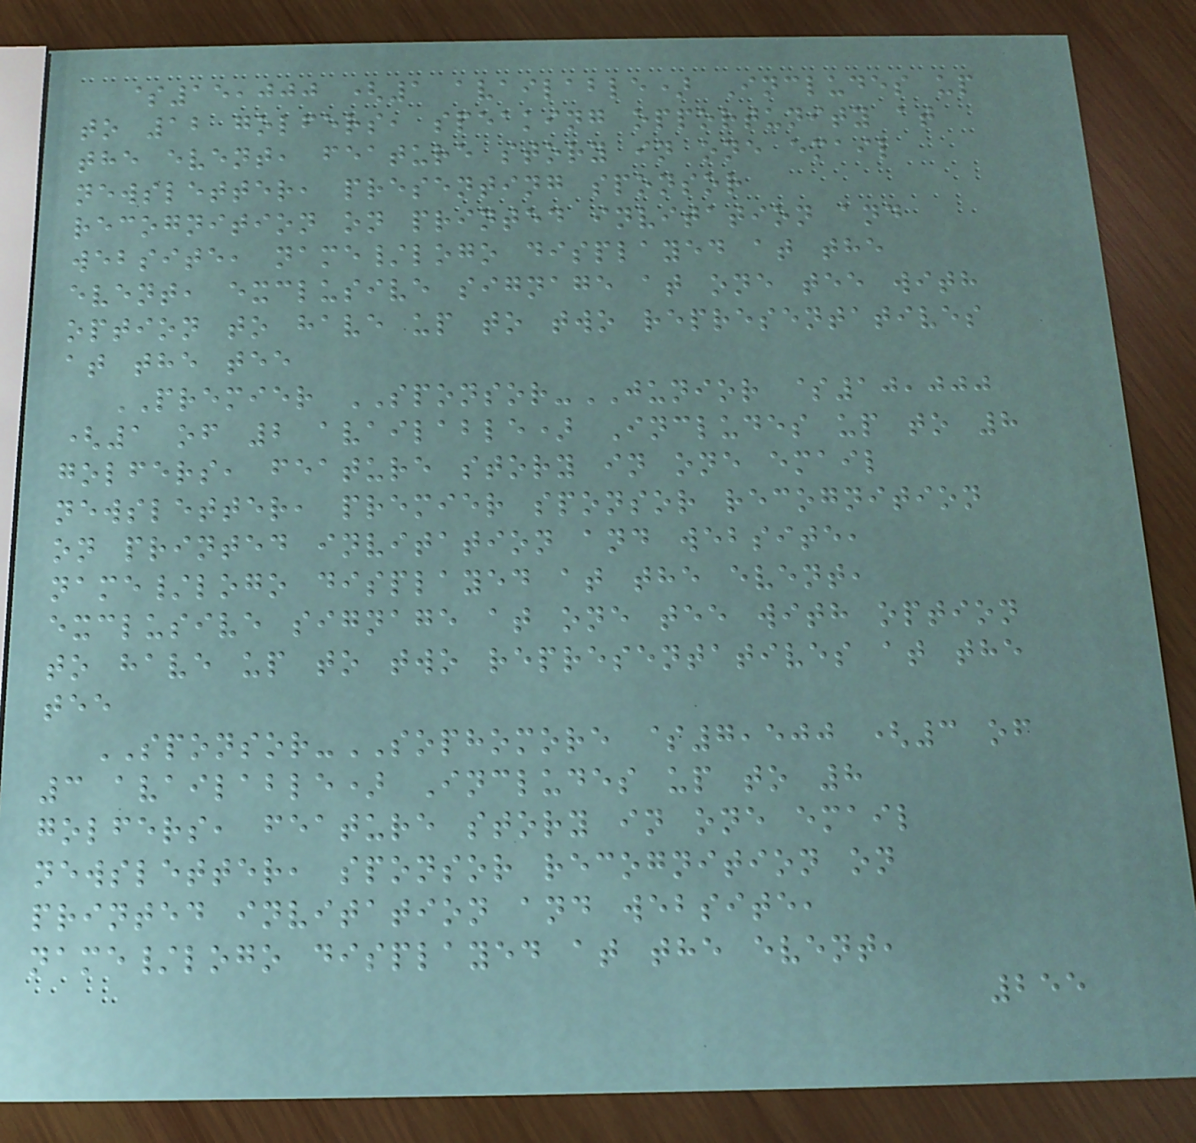$15,000 (1 available) Includes up
to 12 golfers, speaking opportunity at
the event, feature story in one email
newsletter, presenting sponsor
recognition on printed invitation and
website, name/logo displayed at the
event, exclusive signage at one tee with
option to have up to two representatives
at the tee
PREMIER SPONSOR-JUNIOR $10,000
(1 of 2 available) Includes up to 8
golfers, feature story in one email
newsletter, premier sponsor recognition
on printed invitation and website,
name/logo displayed at the event,
exclusive signage at one tee with option
to have up to two representatives at the
tee
SPONSOR-SOPHOMORE $7,500 (3 of
3 available) Includes up to 8
golfers, feature story in one email
newsletter, sponsor recognition on
printed invitation and website,
name/logo displayed at the event,
255
